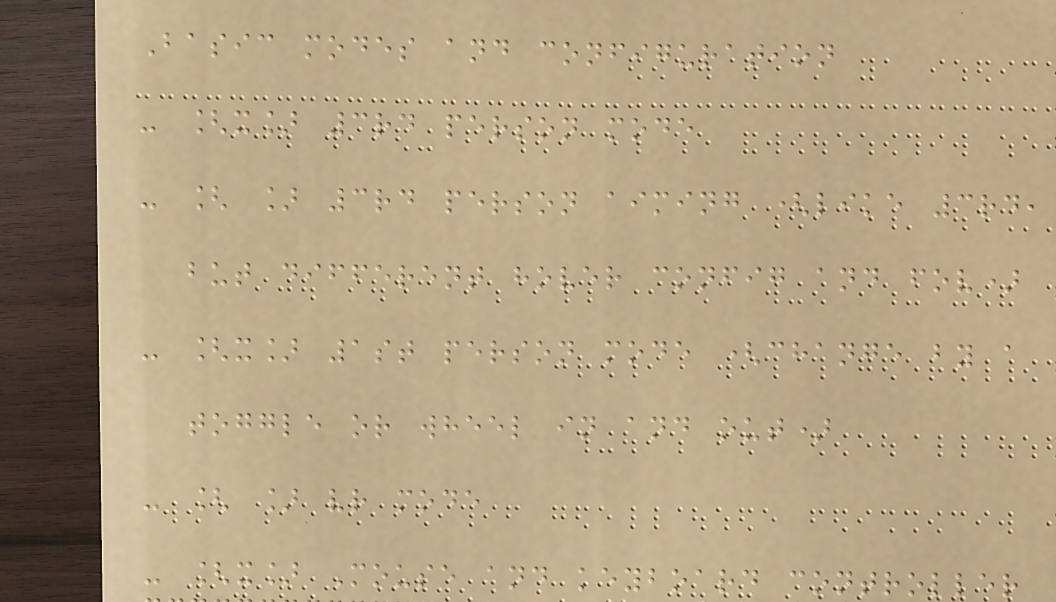Basic modes and configuration
- [x] 3rd person mode
- [ ] 3rd person aiming (like 3rd,
but different hover config and fov)
- [x] 1st person mode (change by a
toggle or wheel in and out)
- [ ] vr mode
- [x] Mouse and keyboard controller
